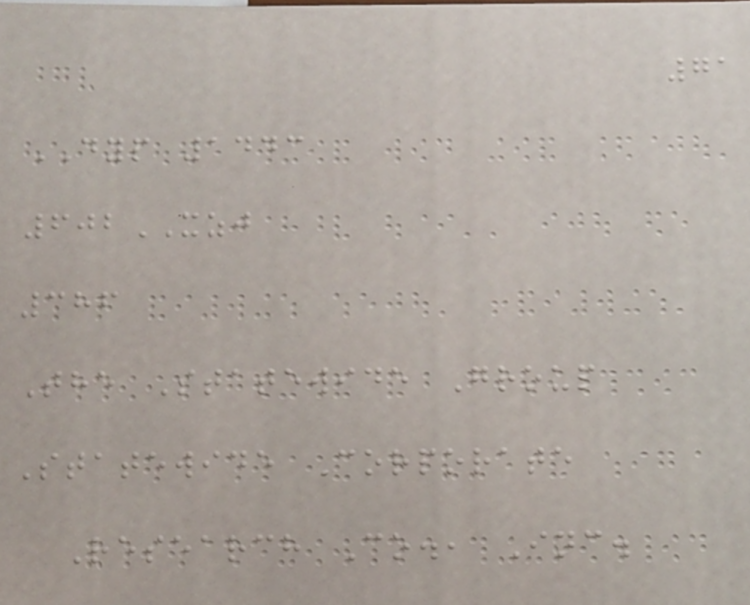71
DYP 1443
602XZJ
386
The Statewide Group
Statewide Corporate
Research Co., Inc.
